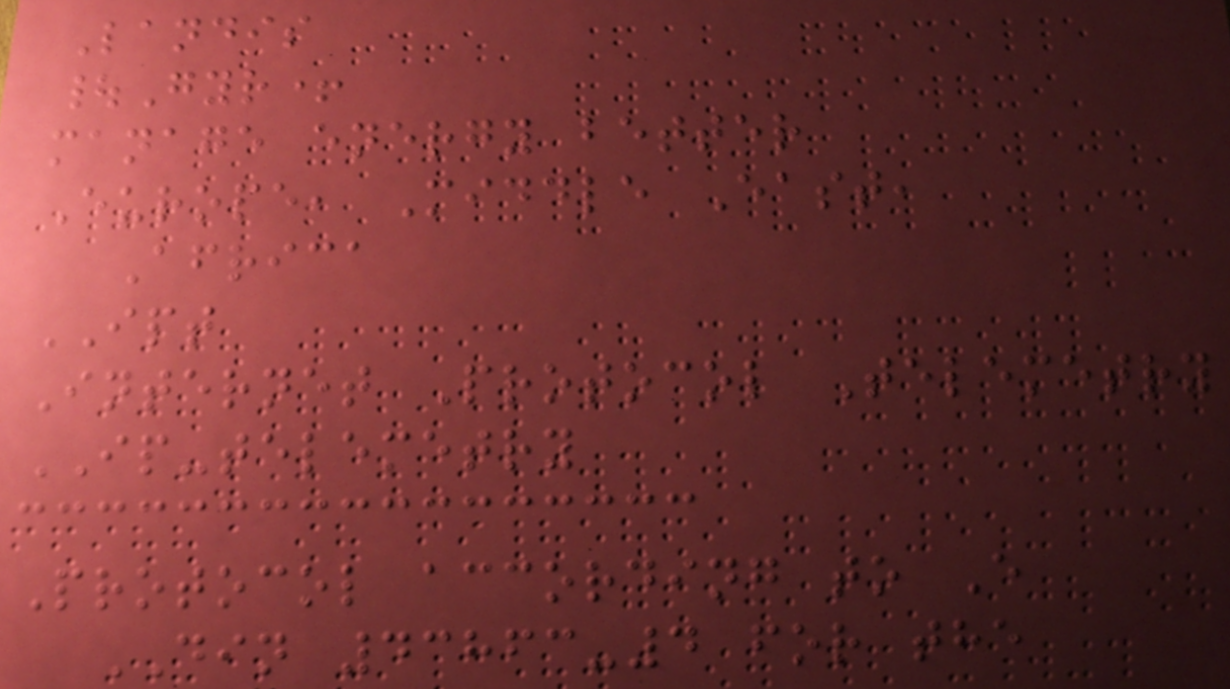Landis
|Gyr+
manage energy better
Europe, Middle East,
Africa
IPT
Internet Protocol Telemetry
IP-telemetry
Protocol according to E
DIN 43863-4 for the
